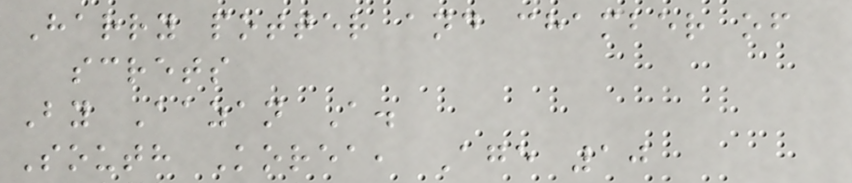Harry potter and chamber of
screts
By Aazan A.
South Korea, Age 10
